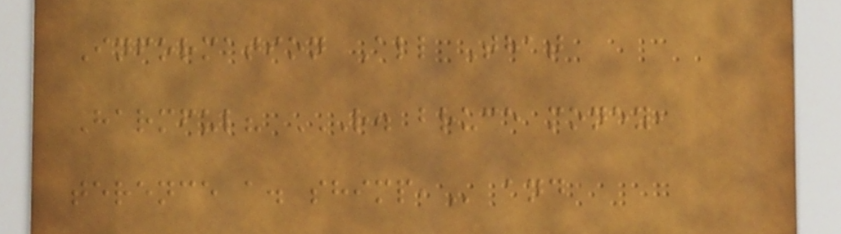Information All That
Harmful? R. BRUCE MONEY,
TERENCE A. SHIMP, and
